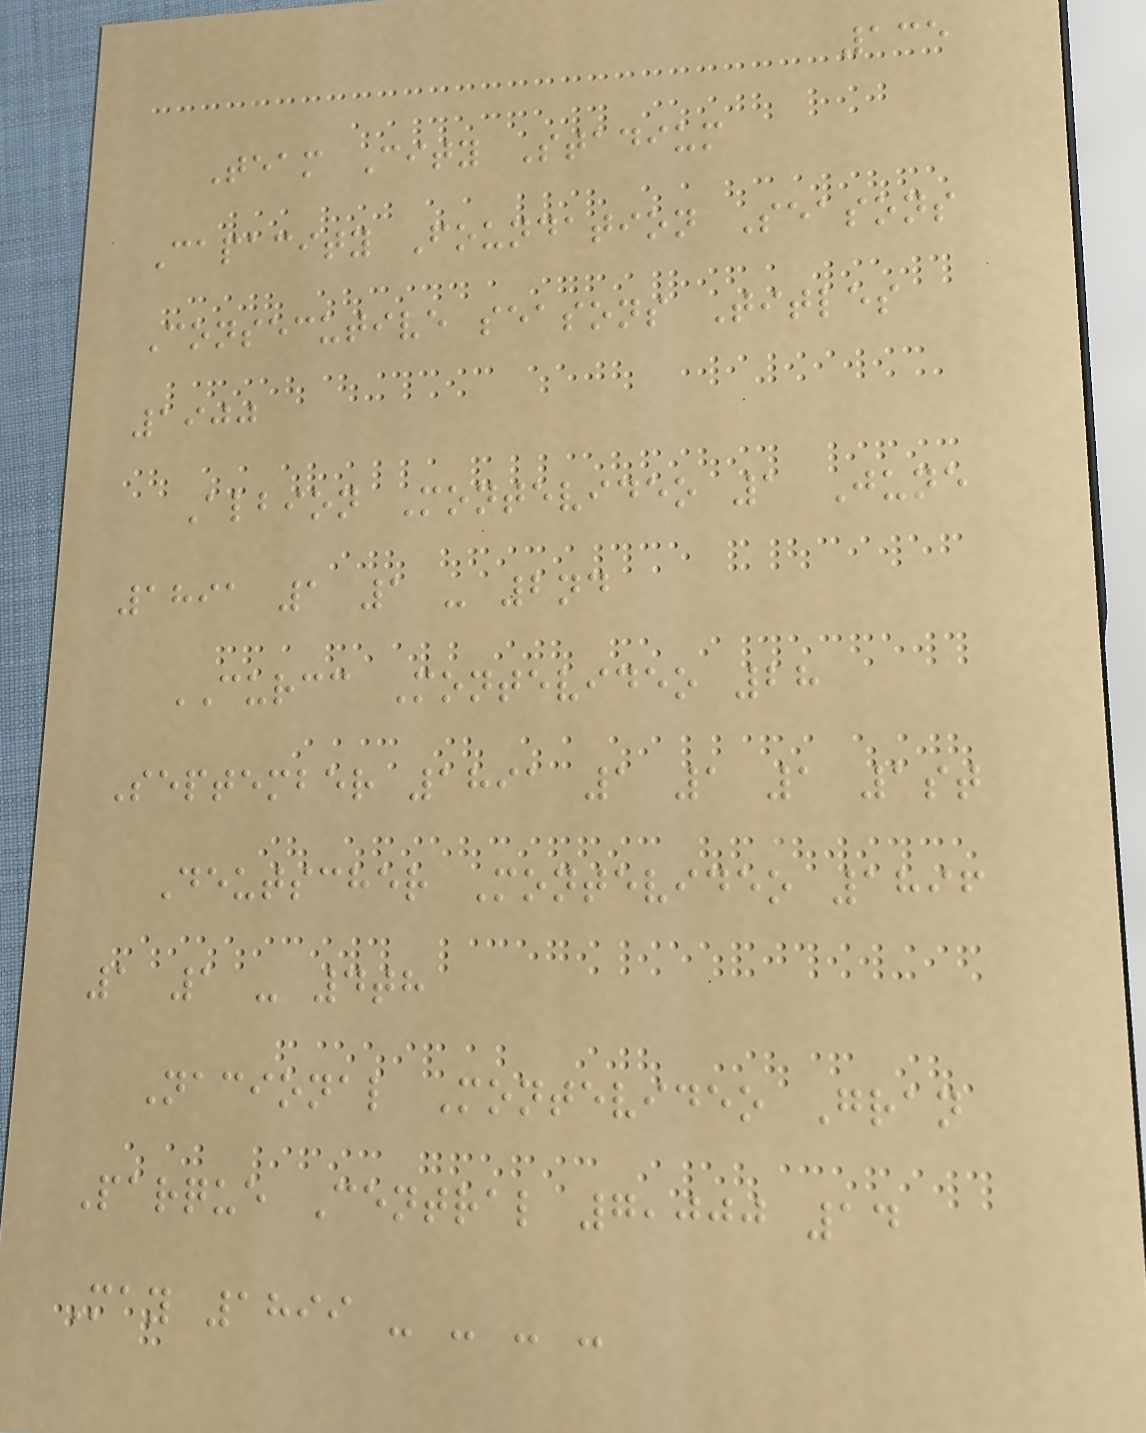135
Team City Stadium
Capacity Foundation Seasons
Consecutive seasons Titles
1900
Albion Montevideo 1 June
1891 1 1 - 2nd
CURCC Montevideo 28
September 1891 1 1 1 1st
Deutscher Montevideo 1896
1 1 - 4th
Nacional Montevideo Gran
Parque Central 7,000 14
May 1899 - - - -
